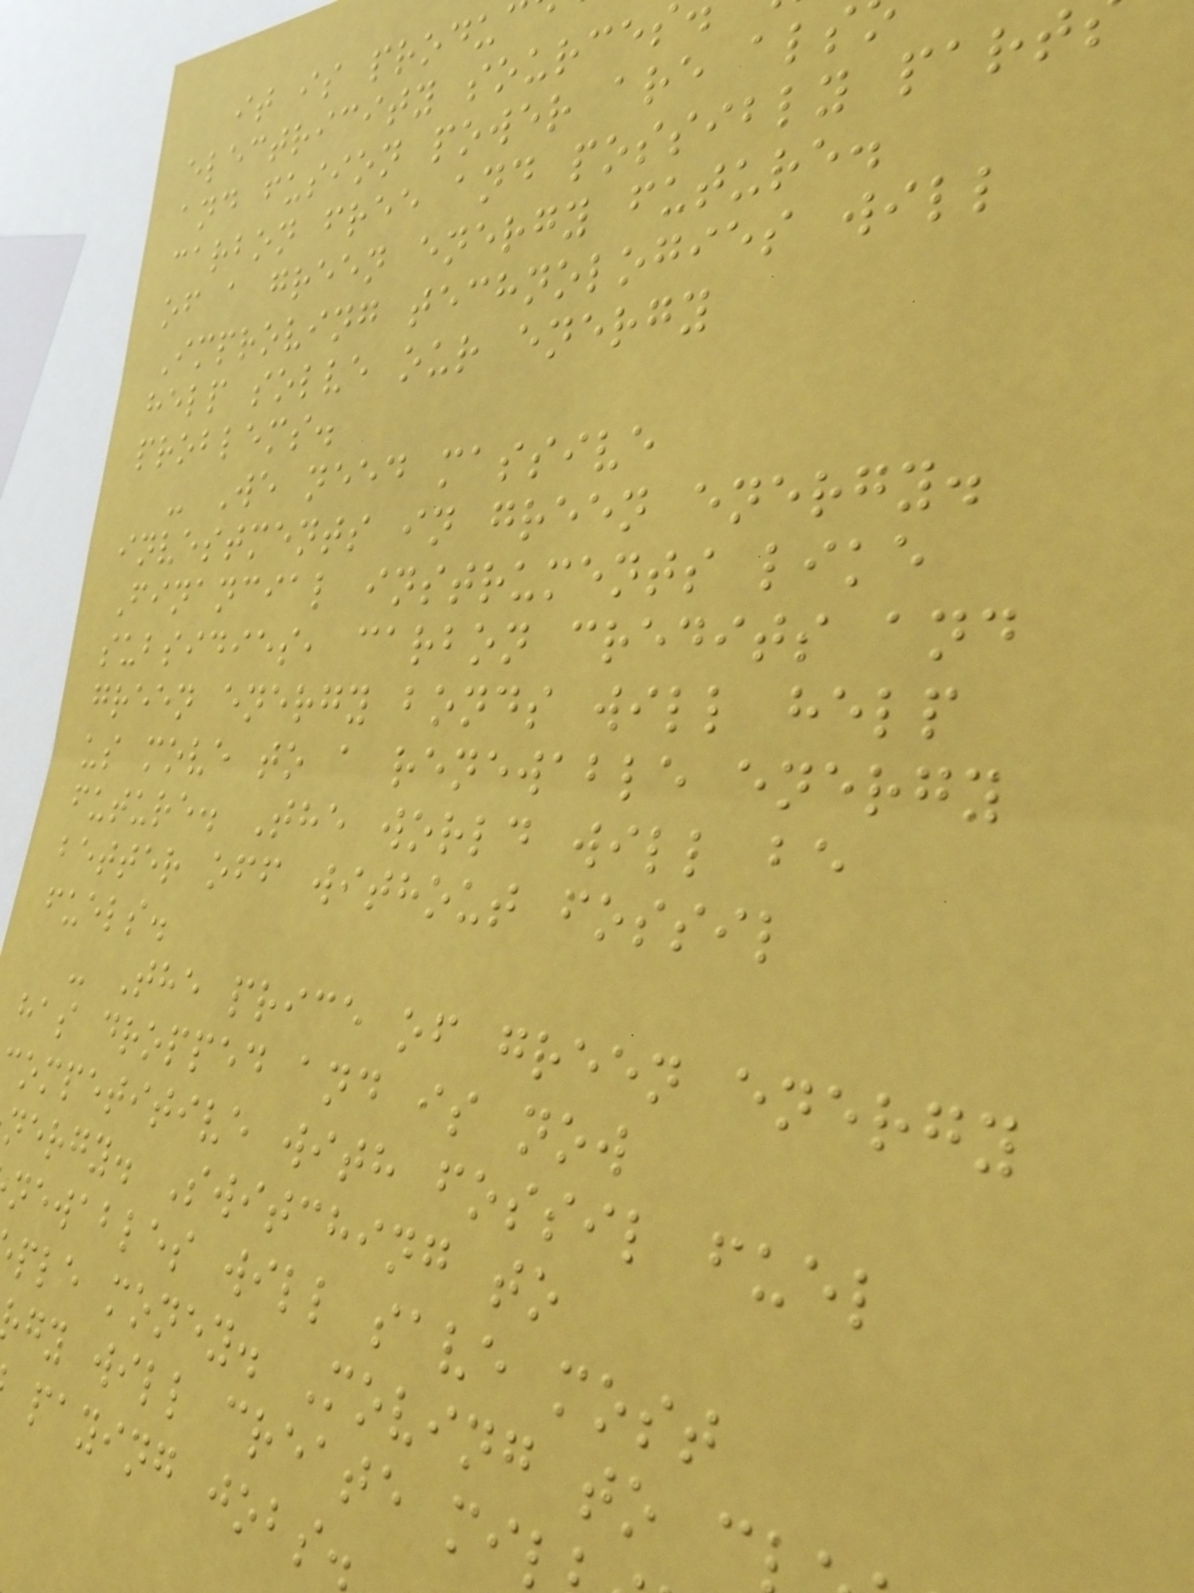it is produ
electricity sources
and fusion power are als
carbon free and possibly part
of a green energy future.
Improving technologies will
help solve our energy
problems.
- We need massive
investments in green energy.
Financial instruments like
subsidies, carbon credits and
green energy bonds will help
us move to a renewable energy
future. The world will be
better off without fossil
fuels.
- The price of green energy
has dropped and is now
ompetitive with fossil fuel
nergy. Switching to
newables will save most
ple money. Moving to c
gy will create mi
paying jobs.
